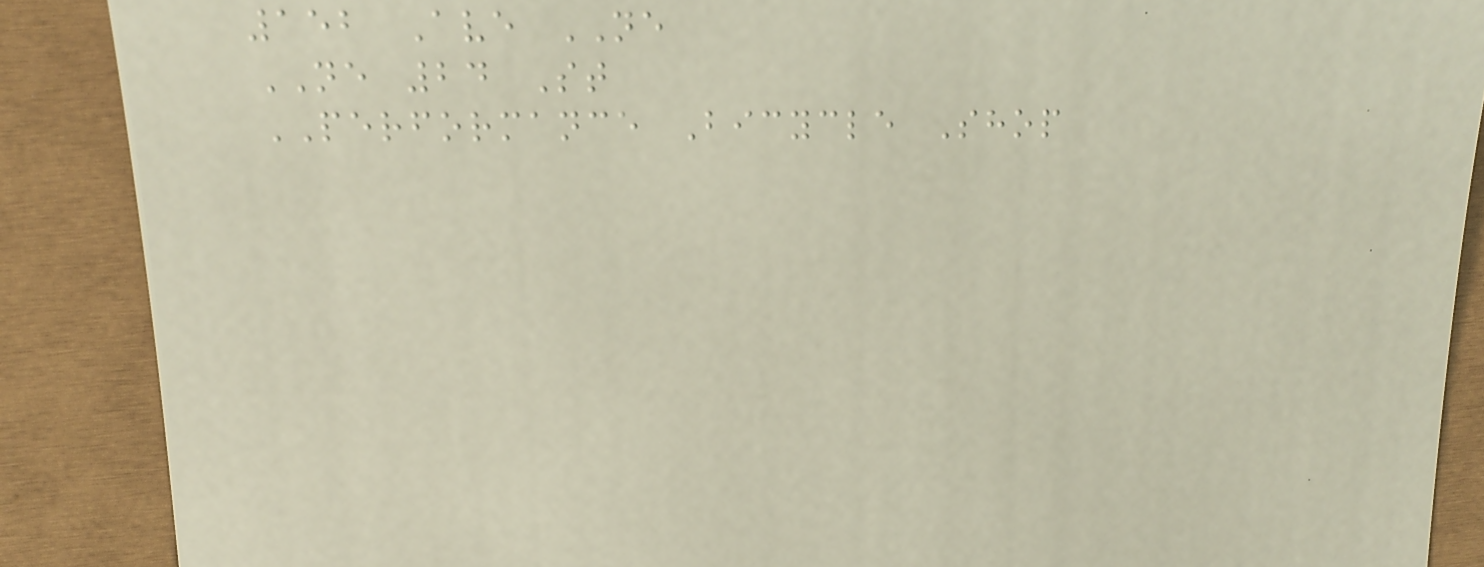152 Ave NE
NE 24 St
PERFORMANCE Bicycle Shop
